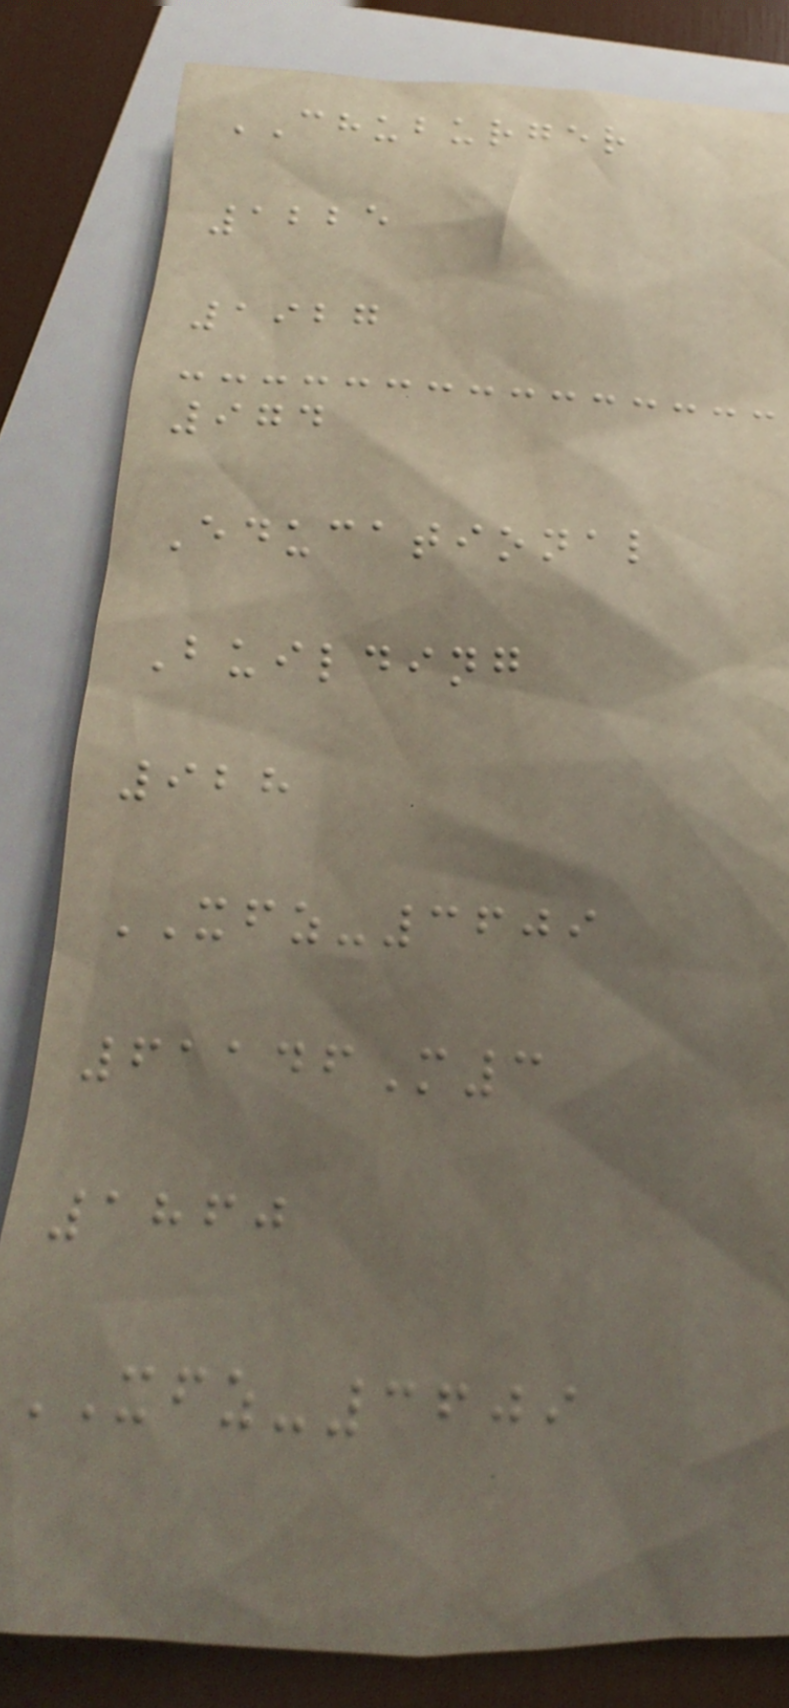CHUBURGER
1225
1927
974
Educational
Building
928
XFZ-3609
61146M3
1860
XFZ-3609
